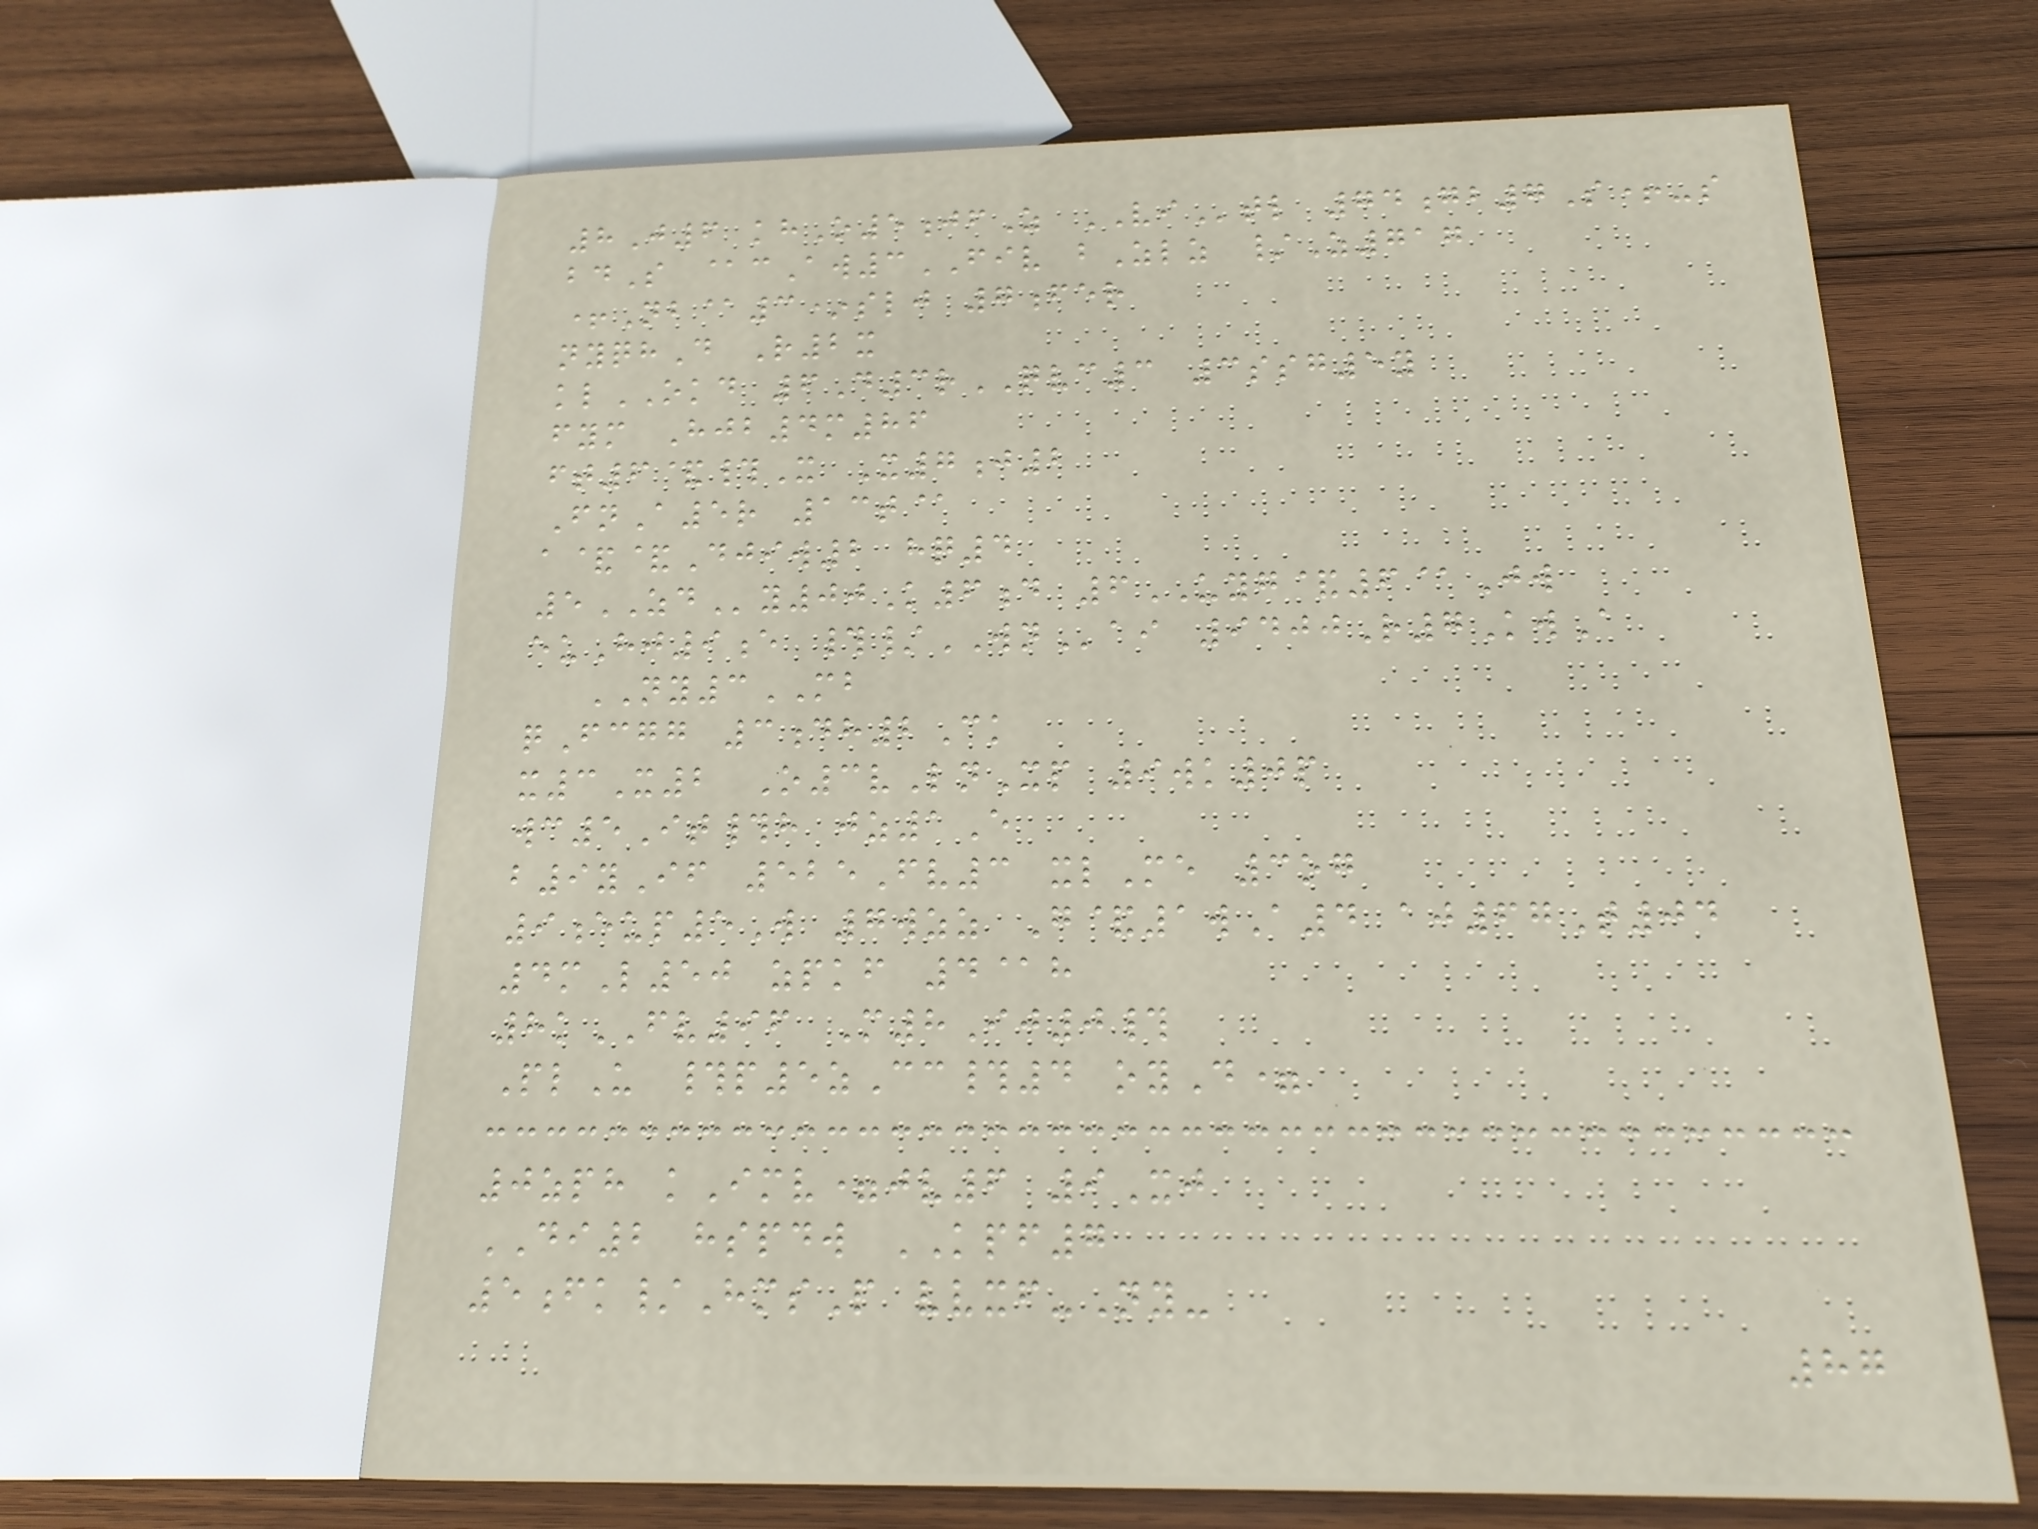8J6 khO5jfZ VItl 74gb7S+-s
bdS @cAw3FIV bZlz /Z717
+Nb@3*slj 7fer
nyqhD R2x
klOKD 6D3rQVC3 3ssg5y
fym Hjb4m86
ft6&#X X7j2
FnA5r 13t@
a&&Djiw2 hq4
5ZDy00K6d 6UYG&6@Jw
euHj9e #/WNai 9400R7KwA
NY3MB
qFcgg 3dh2Ck
x3X2 O3vLnXp 9wk0p
wc5It#h jz1E
b9yIf 525Fv3 xlMe 3og
9eup5W 7wzz G&1wA4 aj67T04
4mL50 zpkf 4@h
8kFV96 M8Ij0#
PlU #p5zCc#4 oyD=
0zph kImv=jv6 9Xj
DI2 hspdw KPF7
5fk/HmsP vvxf-Ny-
87
